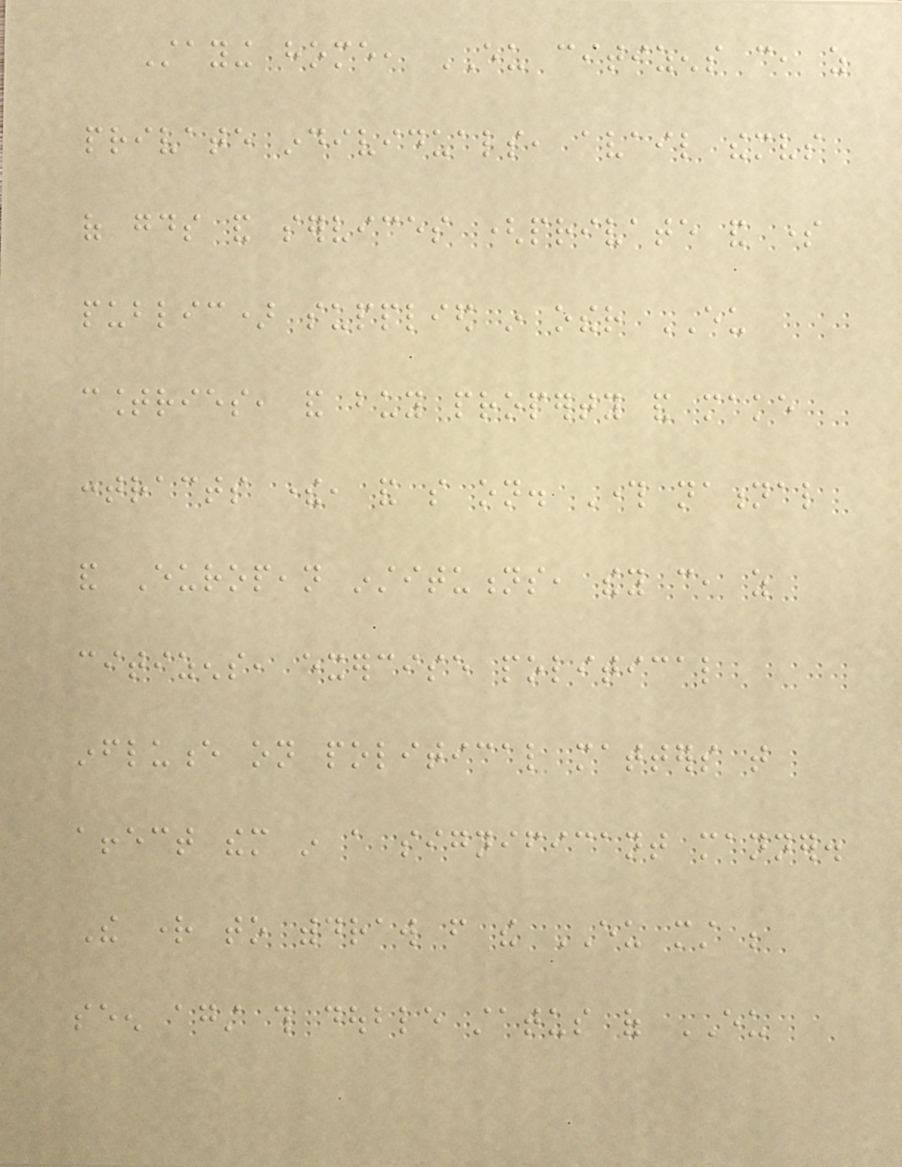Staying home, EU citizens can, as
private individuals, avail themselves
of goods and services (private and some
public) supplied in other EU
countries, and buy property and make
contracts there, and so on. Through national
and European institutions, they can, as
citizens, exercise political
influence on political matters that
affect them in a significant manner.
The right to withdraw from the EU must be
seen against this double status of EU
